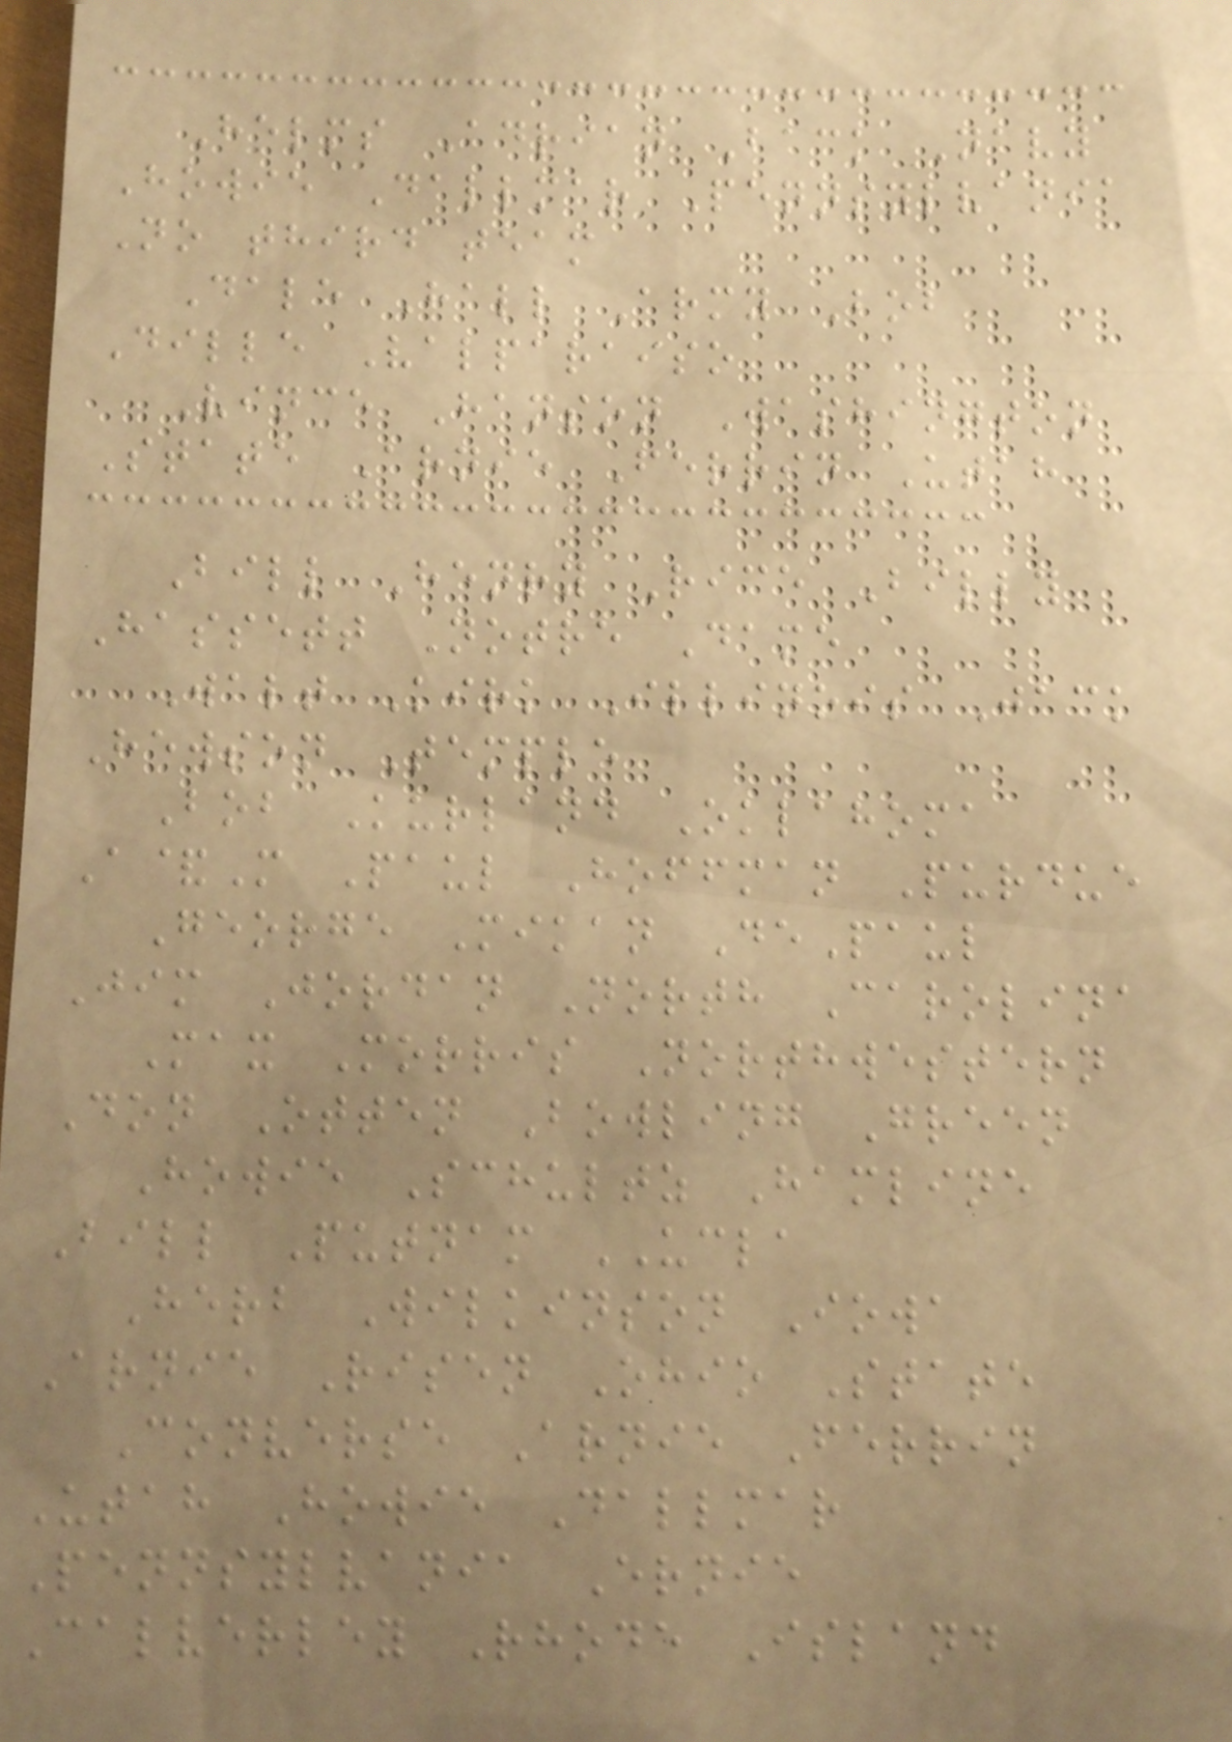Helms Adrian Back Navy
Howie Dallmar Pennsylvania
No third team
Dale Hall Army Bob
Dille Valparaiso
Vince Hanson Washington
State Arnie Ferrin Utah
Bill Henry Rice Billy
Hassett Notre Dame
Walt Kirk Illinois Jack
Hewson Temple
Bob Kurland Oklahoma
A&M Paul Hoffman Purdue
George Mikan DePaul
Jim Jordan North Carolina
Max Morris Northwestern
Don Otten Bowling Green
Howie Schultz Hamline
Bill Putnam UCLA
Herb Wilkinson Iowa
Arnie Risen Ohio State
Converse Arnie Ferrin
Utah Howie Dallmar
Pennsylvania Ernie
Calverley Rhode Island
